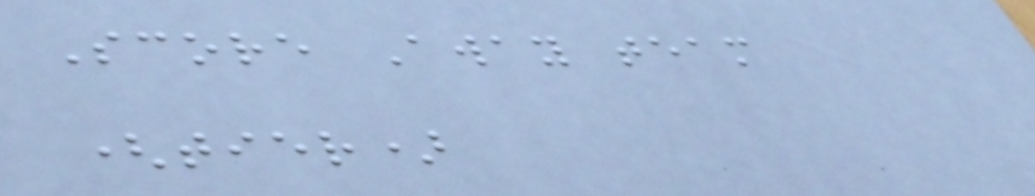Score Away team
(tier)
